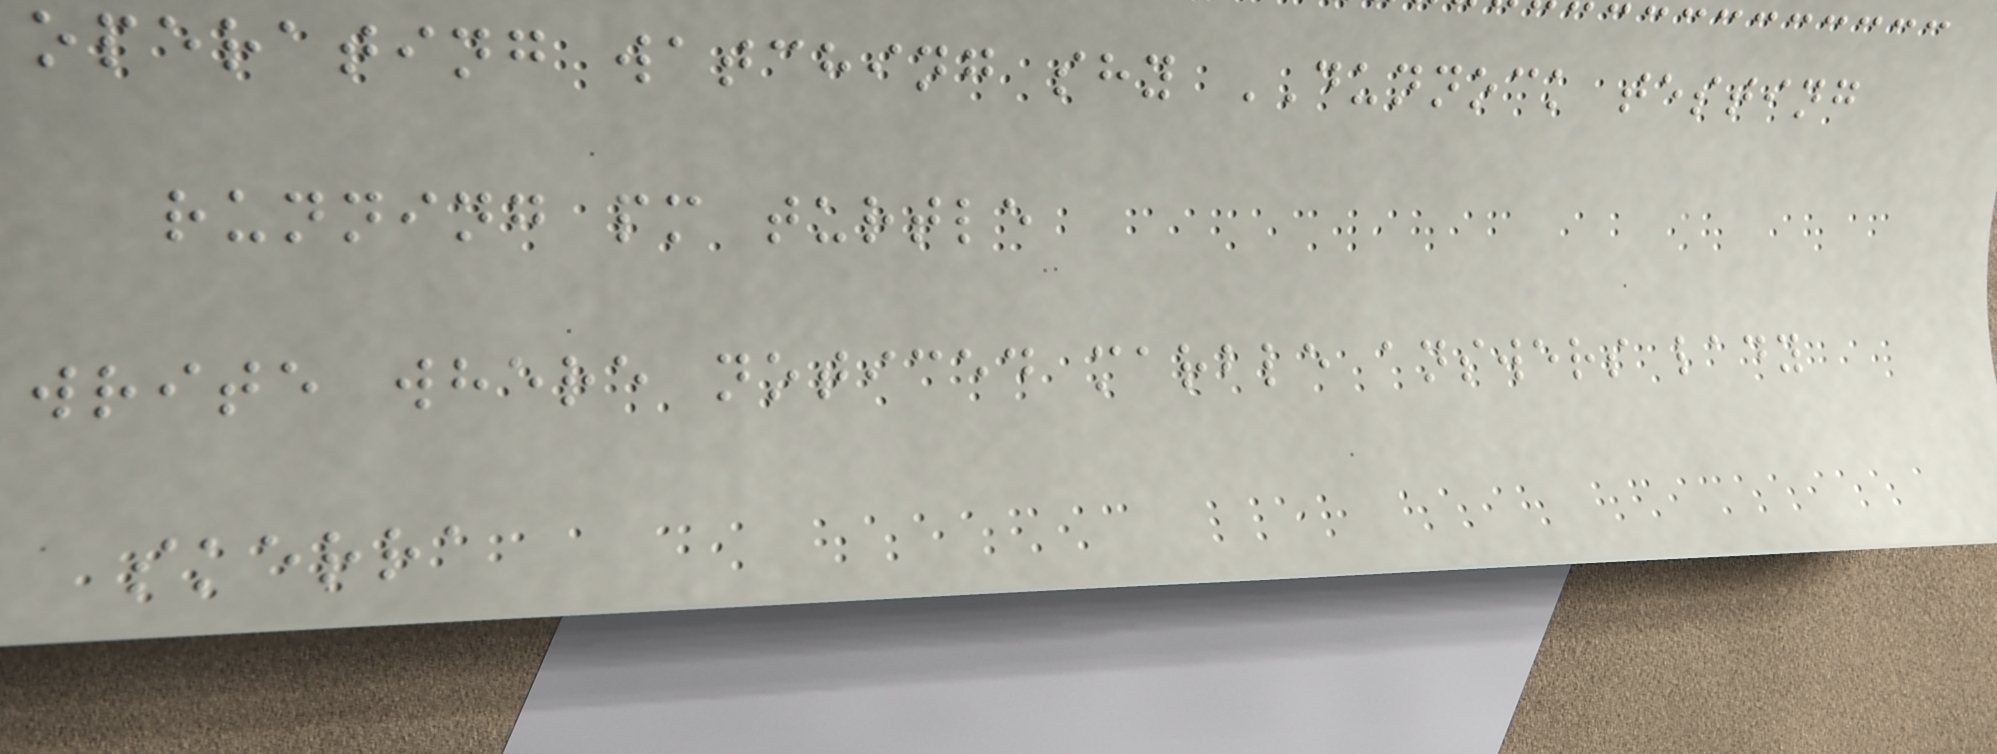operating watching shy DUNNOCK testing
running pm turtle
write where noticed marble answers lady
skerra
